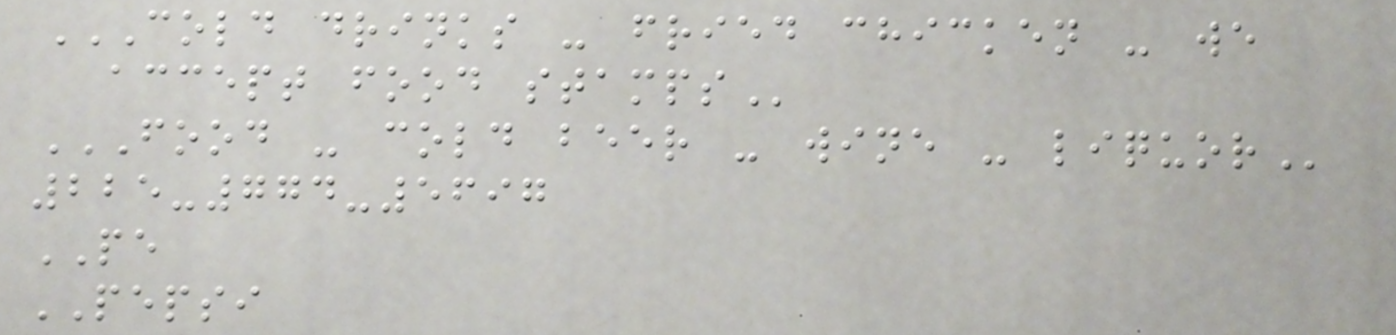COLD DRINKS - FRIED CHICKEN - WE
ACCEPT FOOD STAMPS
FOOD - COLD BEER - WINE - LIQUOR
225-774-5697
PE
PEPSI
